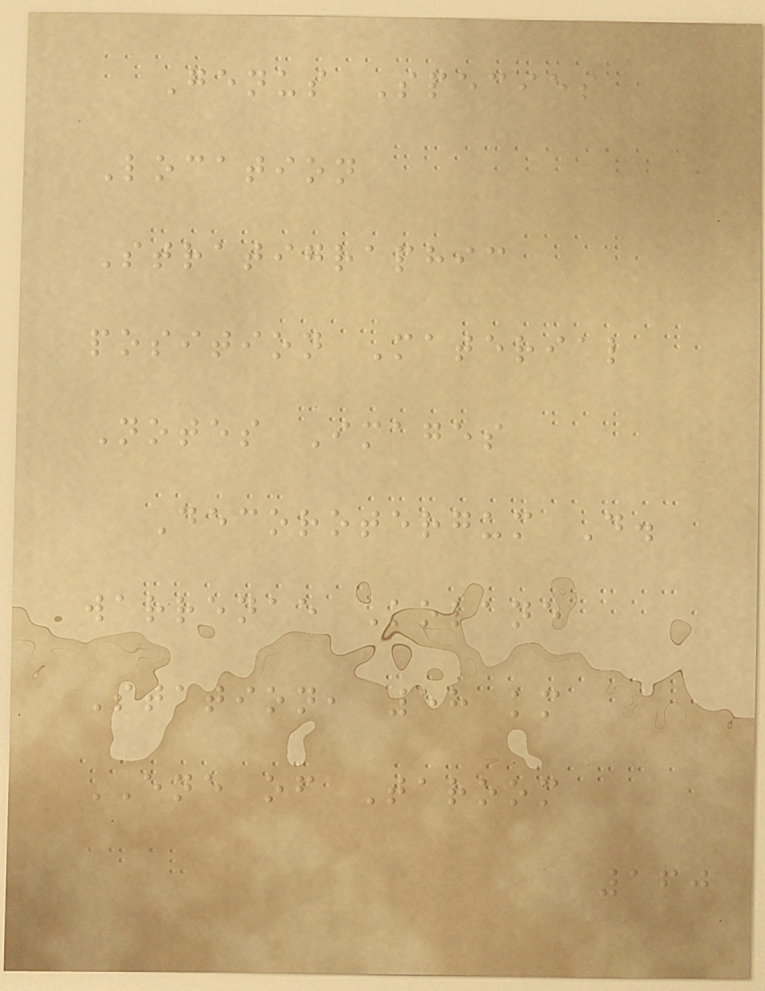Genus Species
Location
Stratigraphic
position Material
Notes Images
Decorotergum D.
warrenae Kolane
Station, 58 km
ENE of Taroom
160
